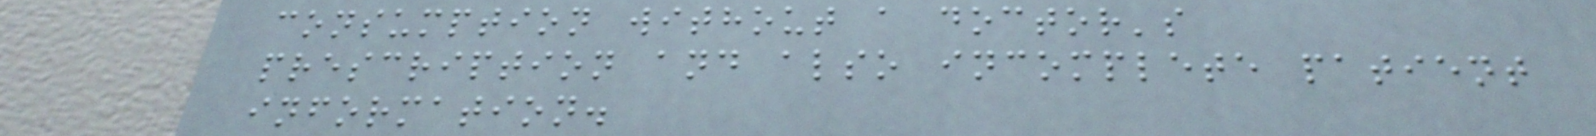consumption without a doctor's
prescription and also incomplete patient
information.
